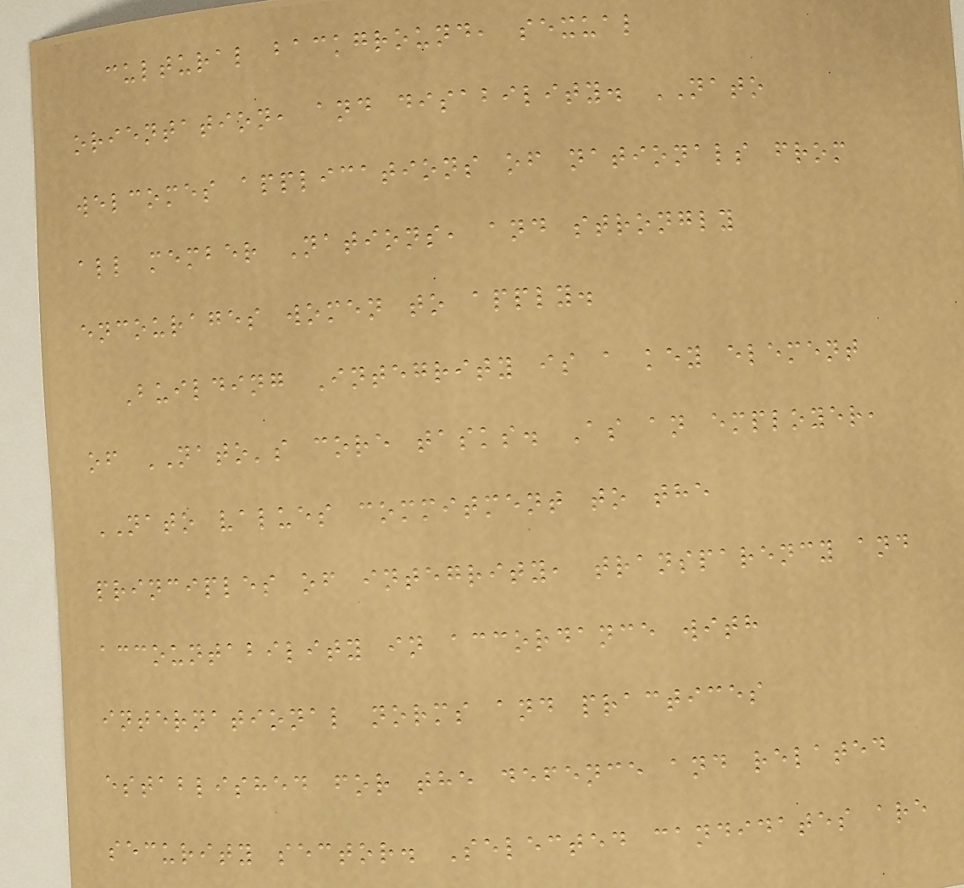cultural background, sexual
orientation, and disability. NATO
welcomes applications of nationals from
all member Nations, and strongly
encourages women to apply.
Building Integrity is a key element
of NATO's core tasks. As an employer,
NATO values commitment to the
principles of integrity, transparency and
accountability in accordance with
international norms and practices
established for the defence and related
security sector. Selected candidates are
